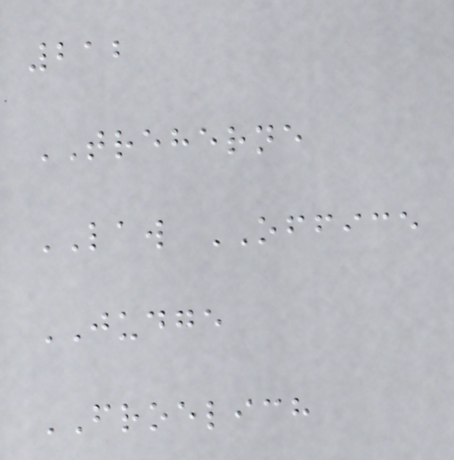212
TREHERNE
LAW OFFICE
JUDGE
FROELICH
